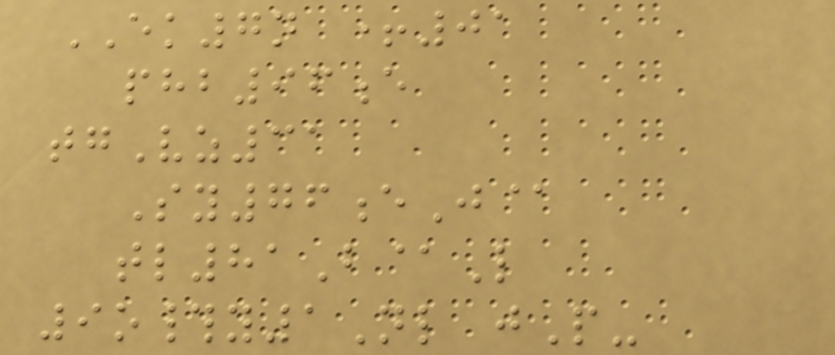EK7n +01
phb96e
tgVz31
Sy76eJ@
tl81B@L
9o#y1Nl jP-
